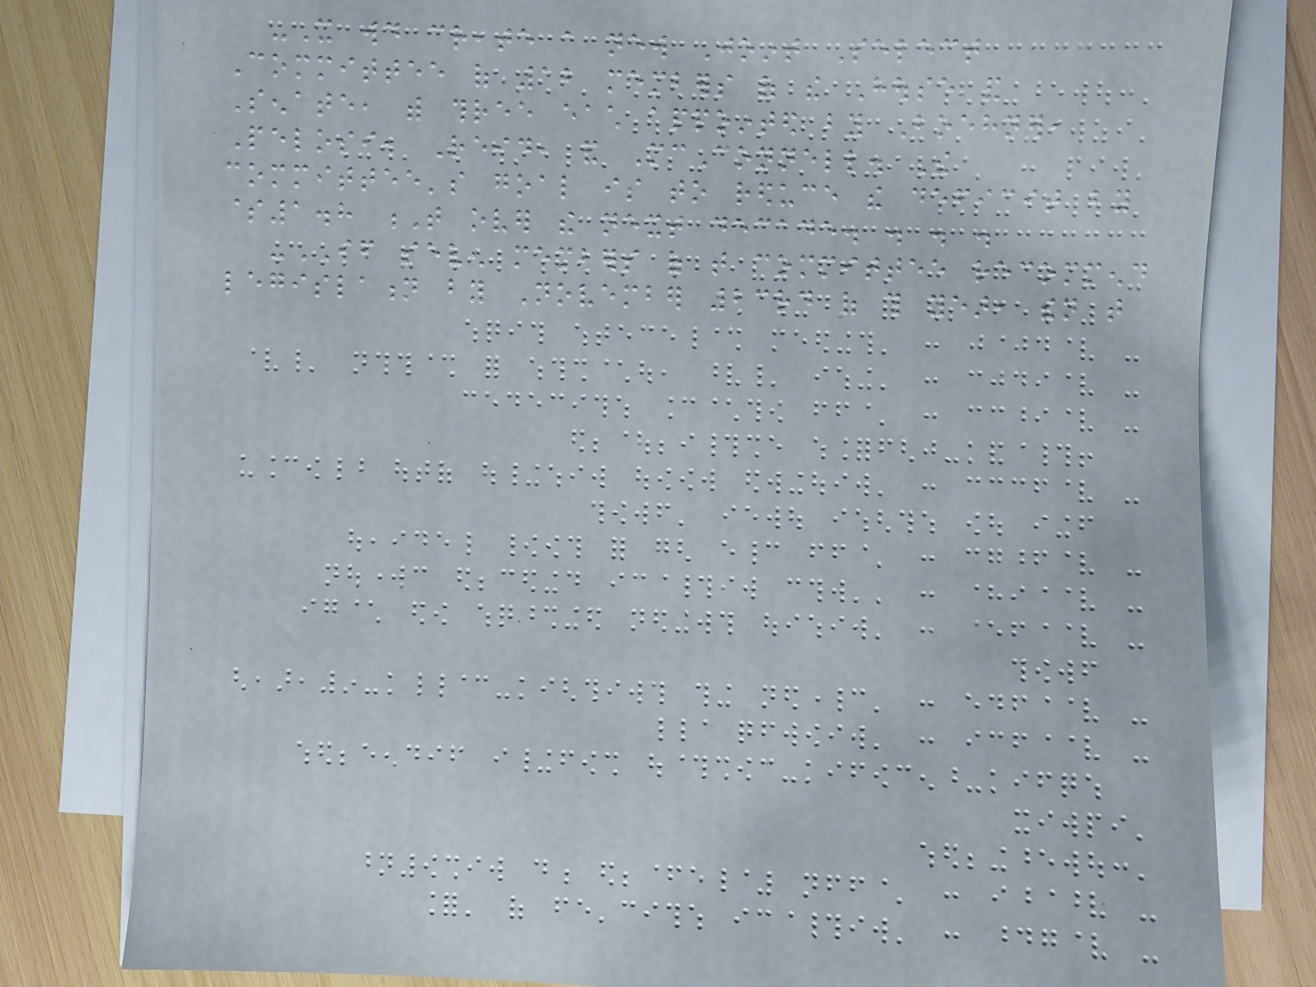-It would create a new Joint Select
Committee of 12 members of the House and
Senate, with three each appointed by Boehner,
Pelosi, Reid, and McConnell. The
committee's goal is to reduce the deficit by
$1.8 T over the next decade. . . .
-IF seven members of that committee recommend
legislation by November 23rd of this year, then that
